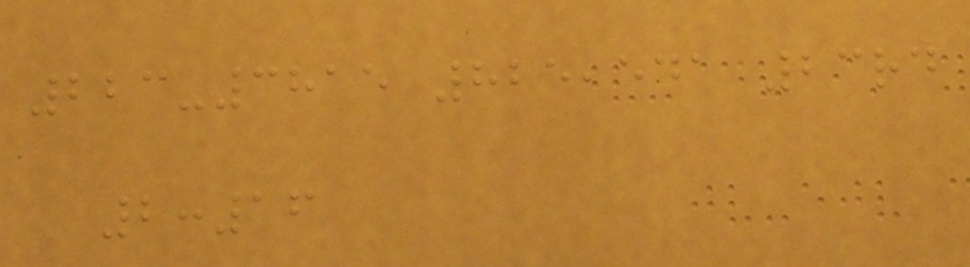223-3815 825,541 23rd
2:16
